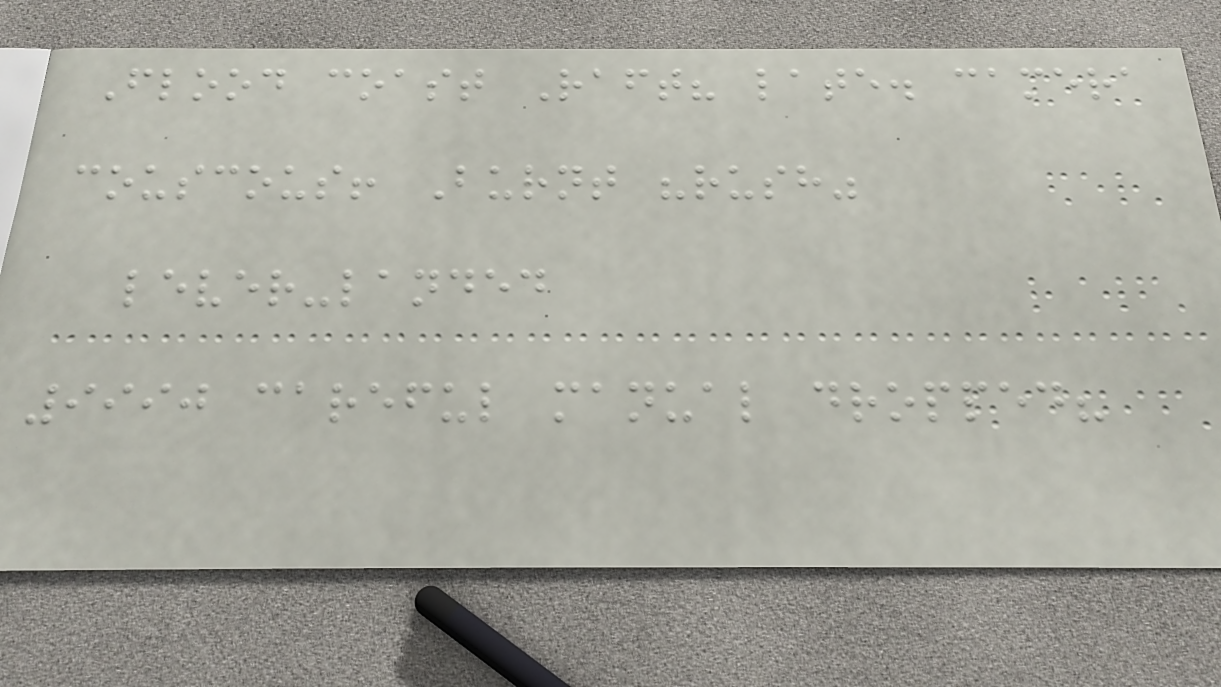Flood coast Raft? late. camera
couscous! Burnt "rush"
lever-landed
9990 careful manual dropped?
